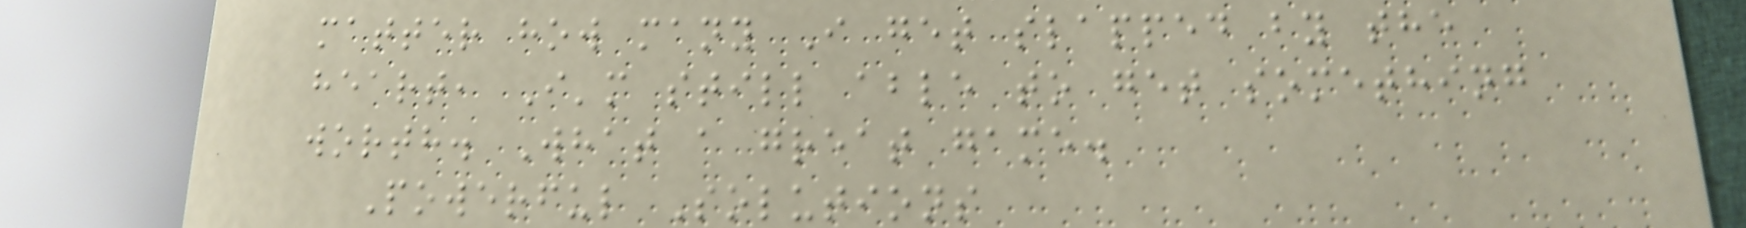matter how many I get slapped by the
heart, I'm still able to get something
worth. What a great game.
Powerful Solutions
